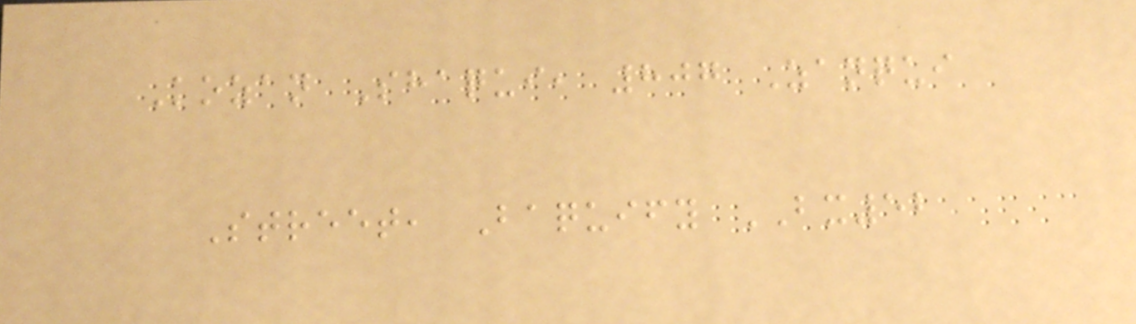Kozan Shaqui, 807 Zanqui
Street, Baquify BX52
